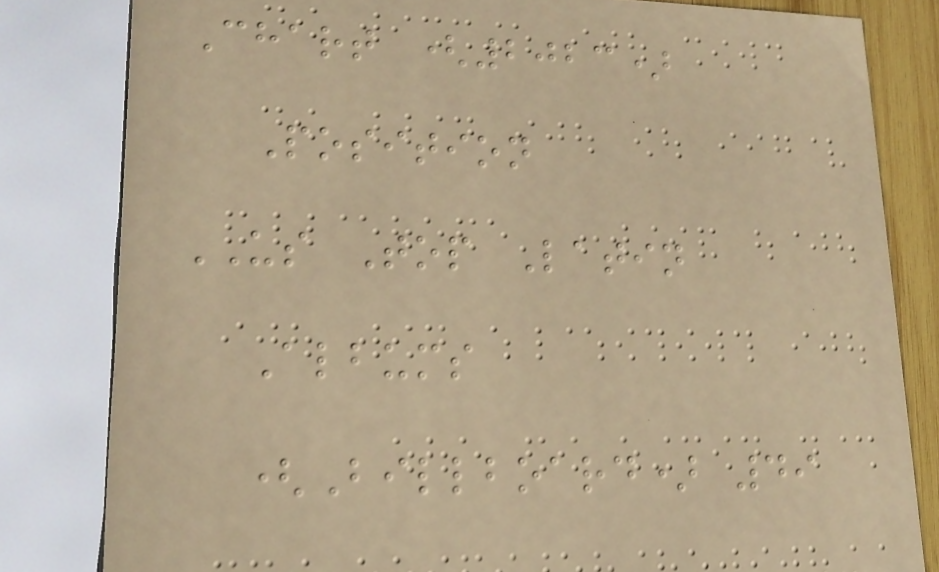Chart (2023)
Position
US Top Latin
Albums
(Billboard) 49
